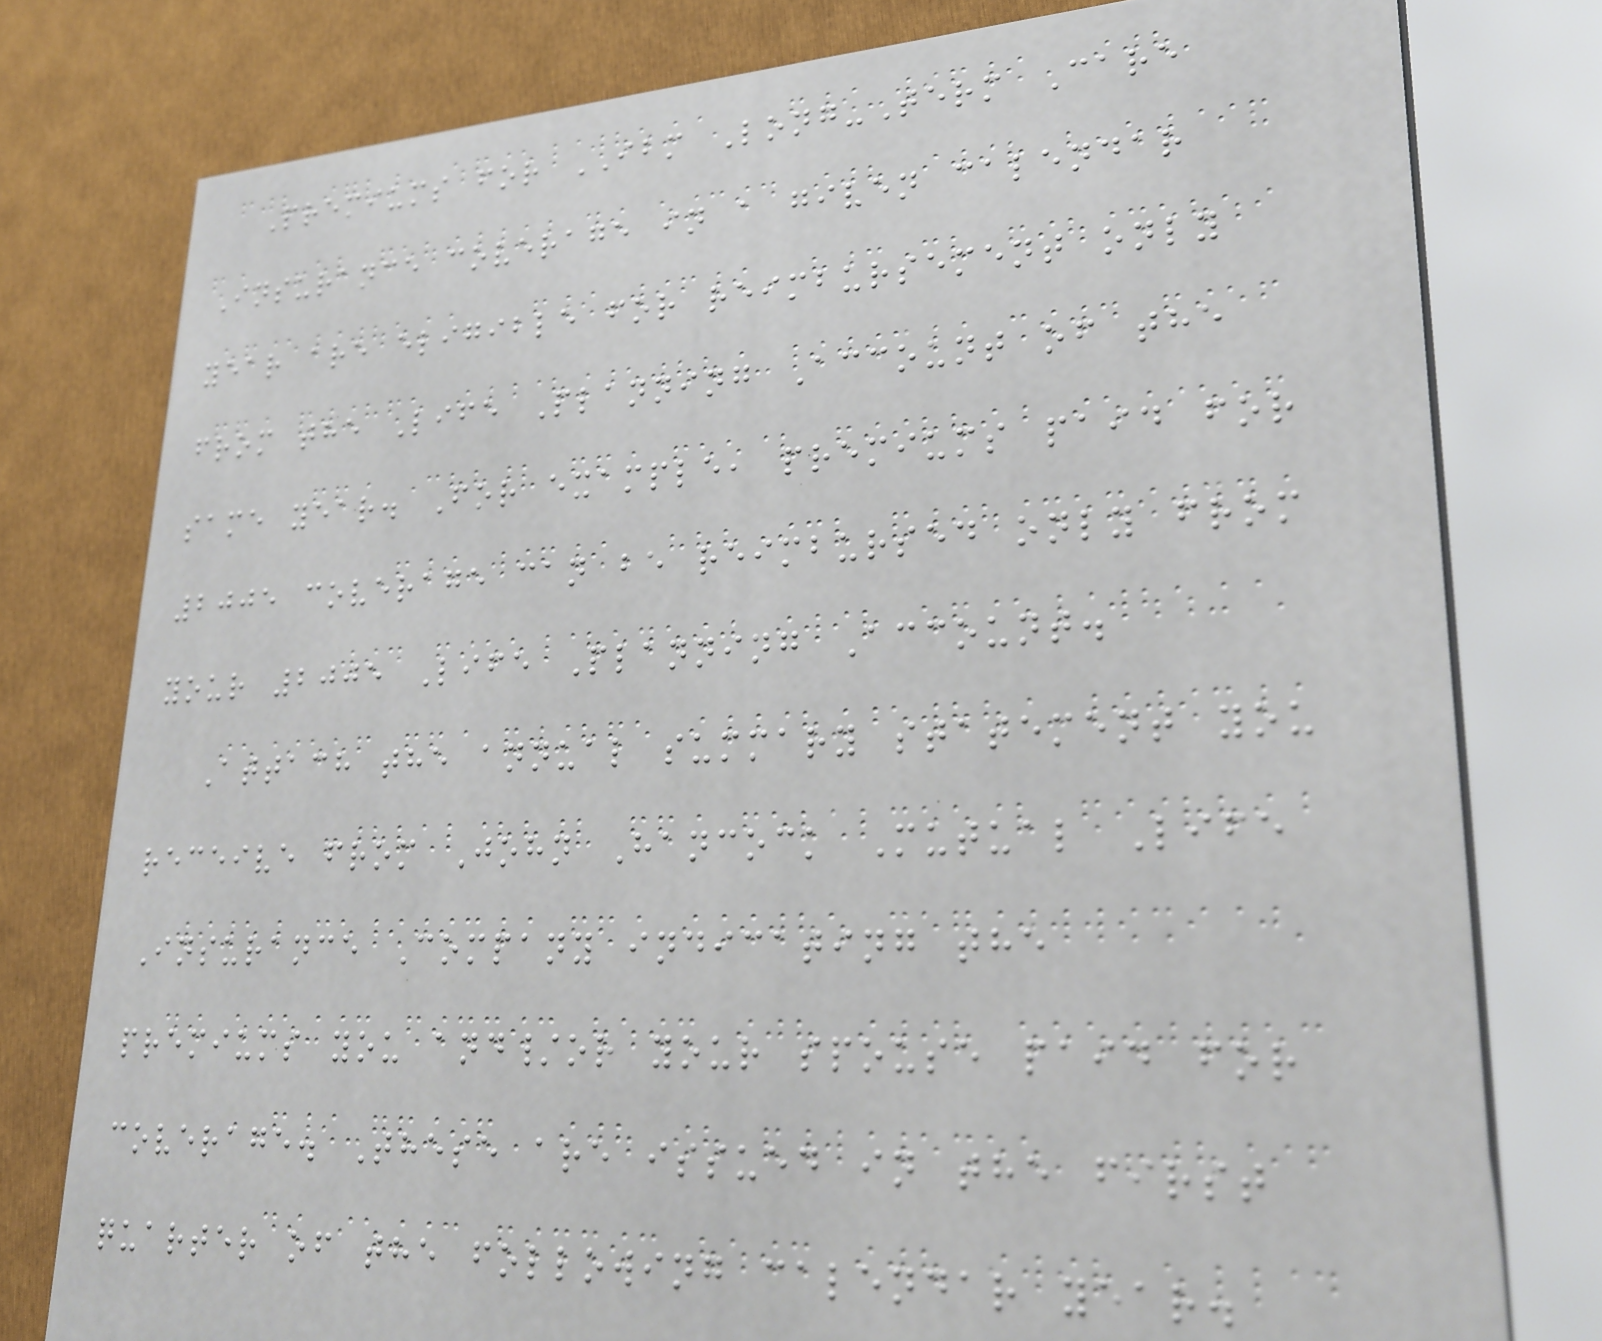Premiums for IBM Long-Term Care
Insurance coverage in a given calendar
year are eligible for reimbursement only
from the Life Planning Account of the
same year. For example, premiums paid for
2005 coverage can be reimbursed only from
your 2005 Life Planning Account.
Attach the annual summary statement you
receive from John Hancock Mutual Life
Insurance Company indicating the
premiums you and/or your spouse paid for
coverage. These are issued in the first
quarter of the following calendar year.
